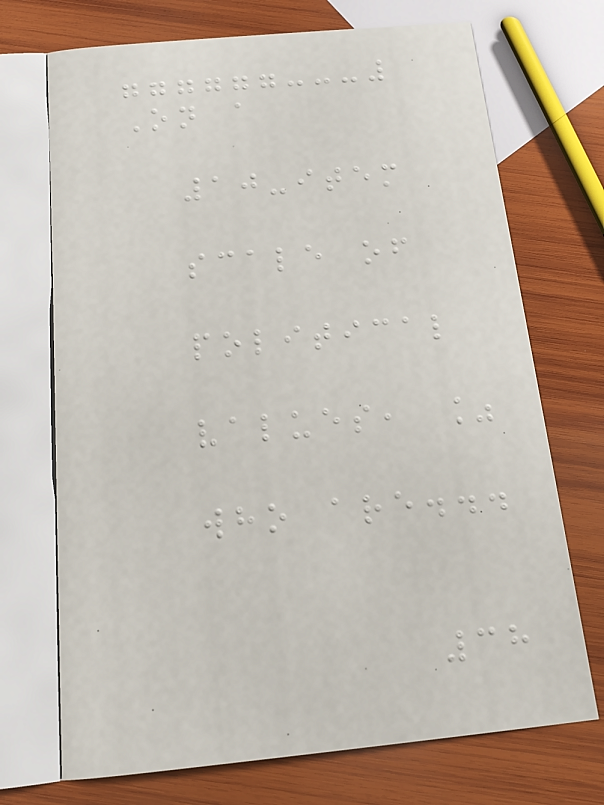On a
10-item
scale of
political
values, %
who are...
38
